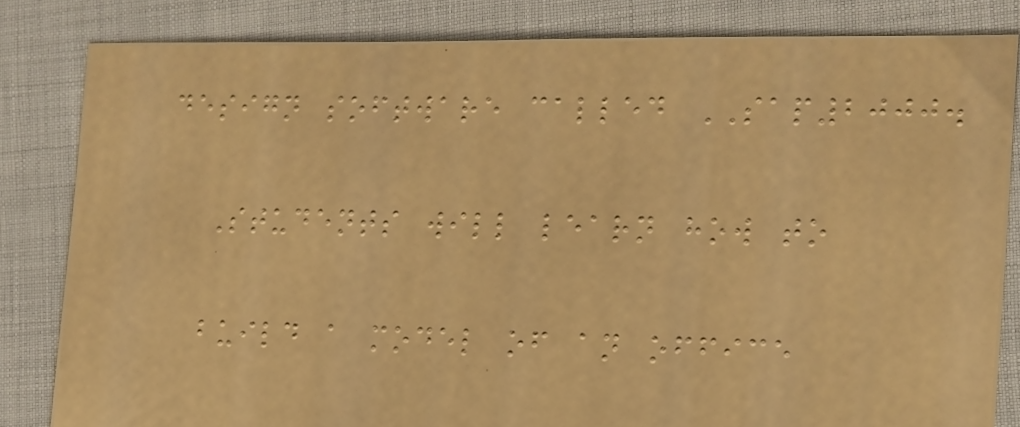design software called SAP2000.
Students will learn how to
build a model of an office
